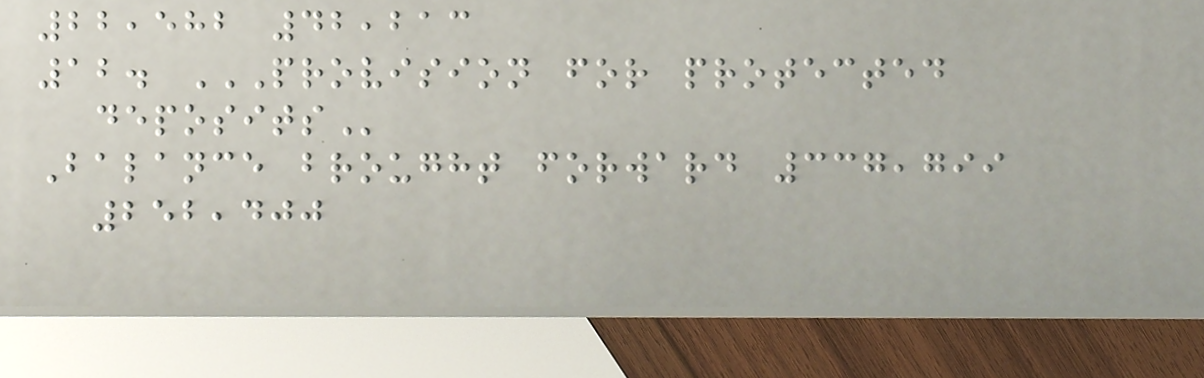22,582 42,213
12. PROVISION FOR PROTECTED
DEPOSITS
Balance brought forward 337,799
252,400
